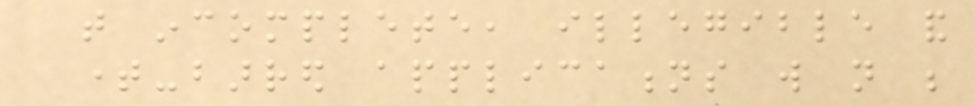that incomplete, illegible and
time-barred applications will not be
